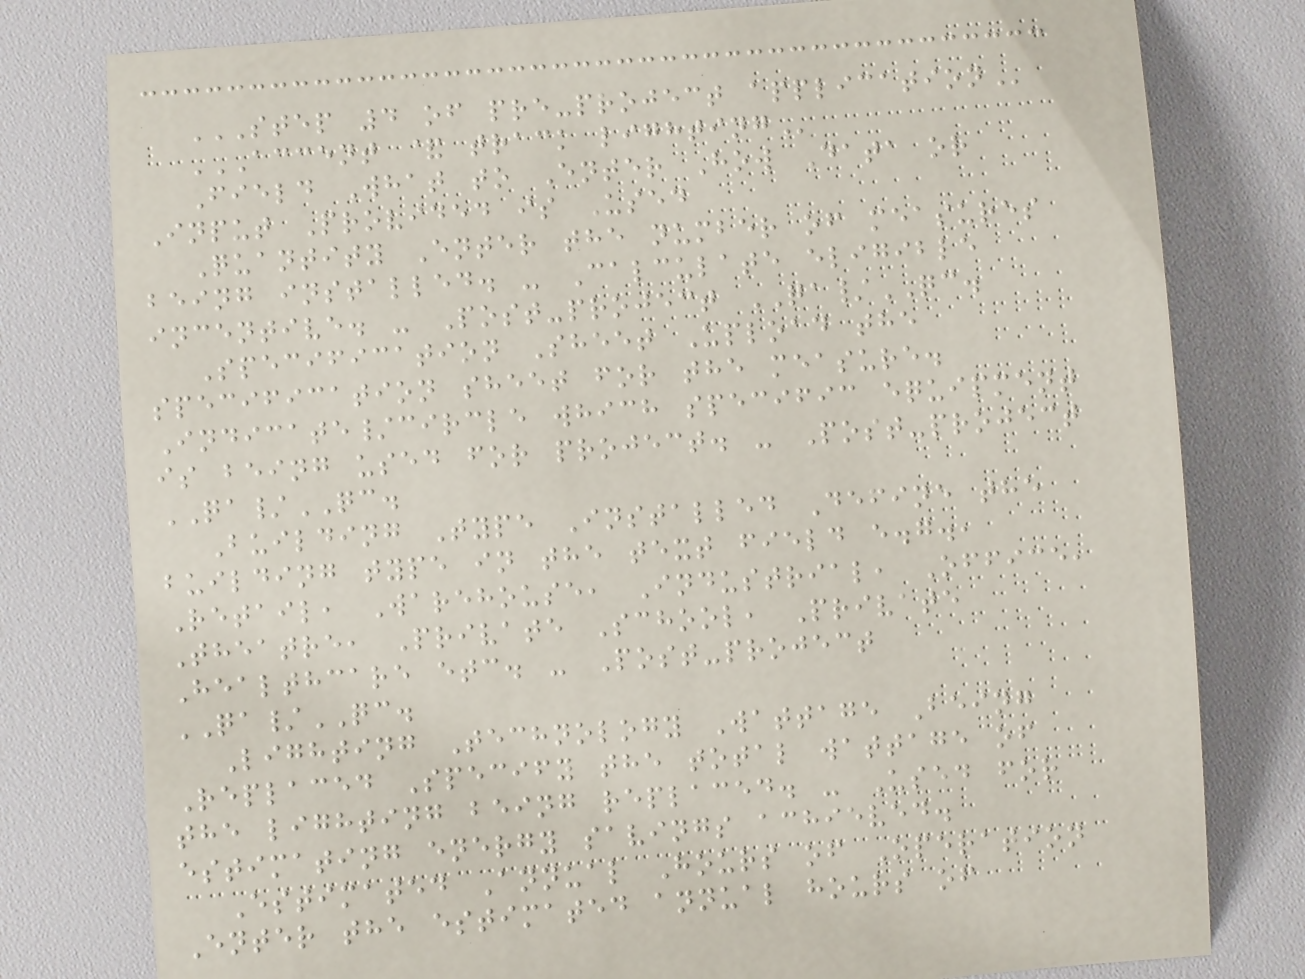STEP 4 OF PRE-PROJECT APPLICATION
ACCENT & TRACK LIGHTING
Field What to Enter How Data or
Input Provided is Used
Quantity Enter the number of measures
being installed. - Calculate eligible
incentive. - Post-project QA/QC.
Specification Sheet Upload the
specification sheet for the measure.
Indicate/circle which specific equipment
is being used for project. - Post-project
QA/QC.
Building Type Installed Define the
building type in the text field e.g.,
Retail, Warehouse, Industrial, Office,
Theatre, Private School, Private
Healthcare etc. - Post-project
QA/QC.
Lighting Technology Wattage Being
Replaced Specify the total wattage of
the lighting being replaced. - Used for
estimating energy savings achieved.
Estimated Annual Hours of Operation
Enter the estimated annual hours of
